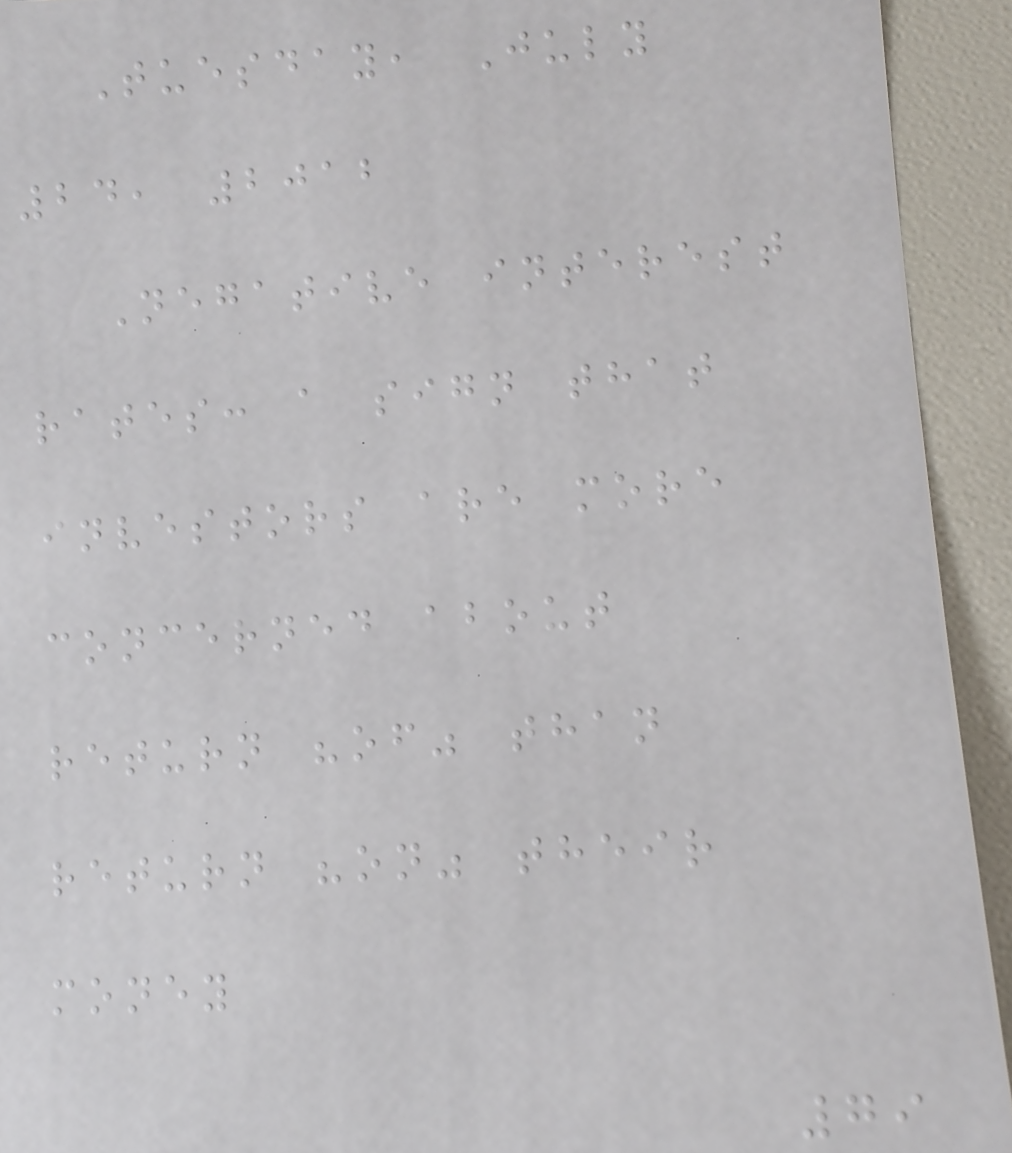Tuesday, July
24, 2012
Negative interest
rates: a sign that
investors are more
concerned about
return "of" than
return "on" their
money
79
